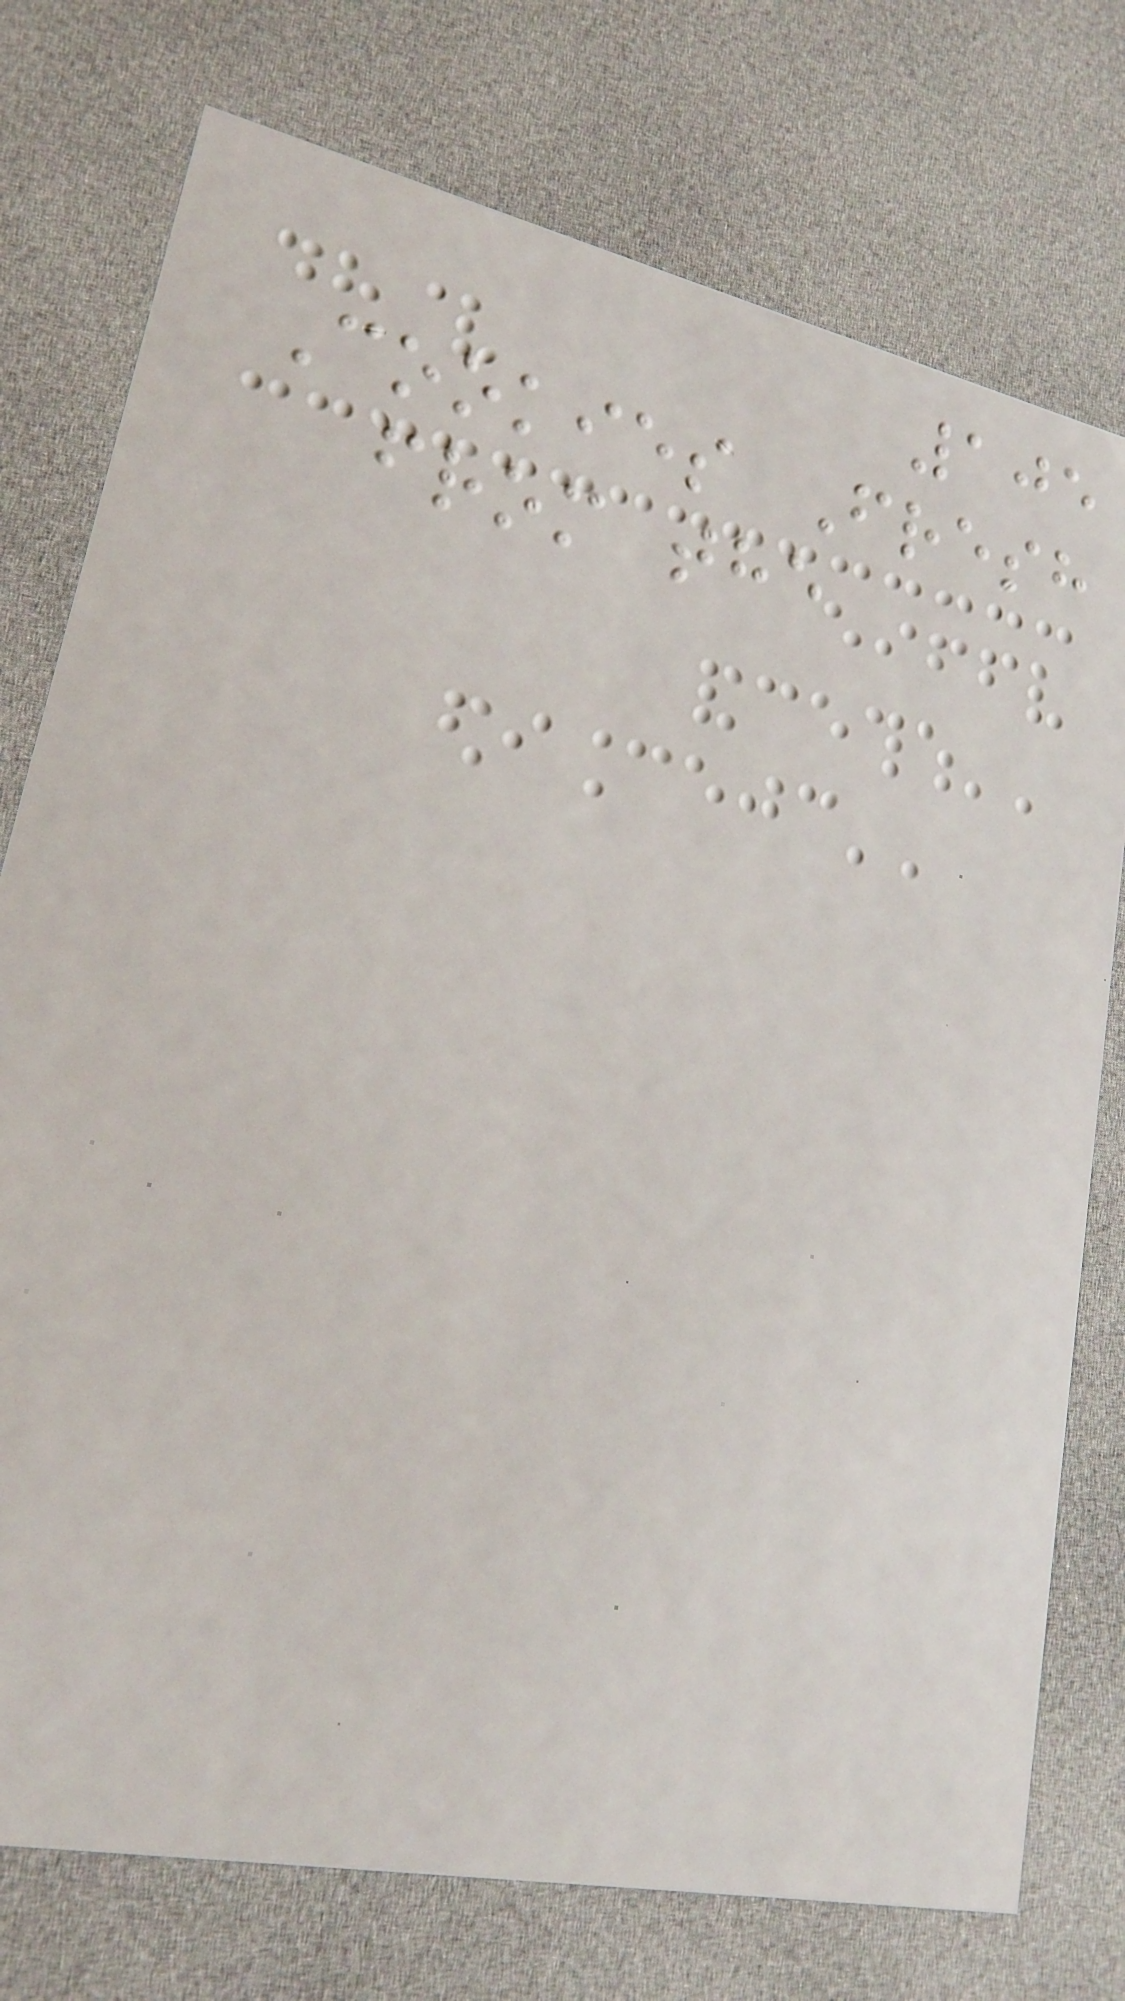105
Cookies Fresh
from the
